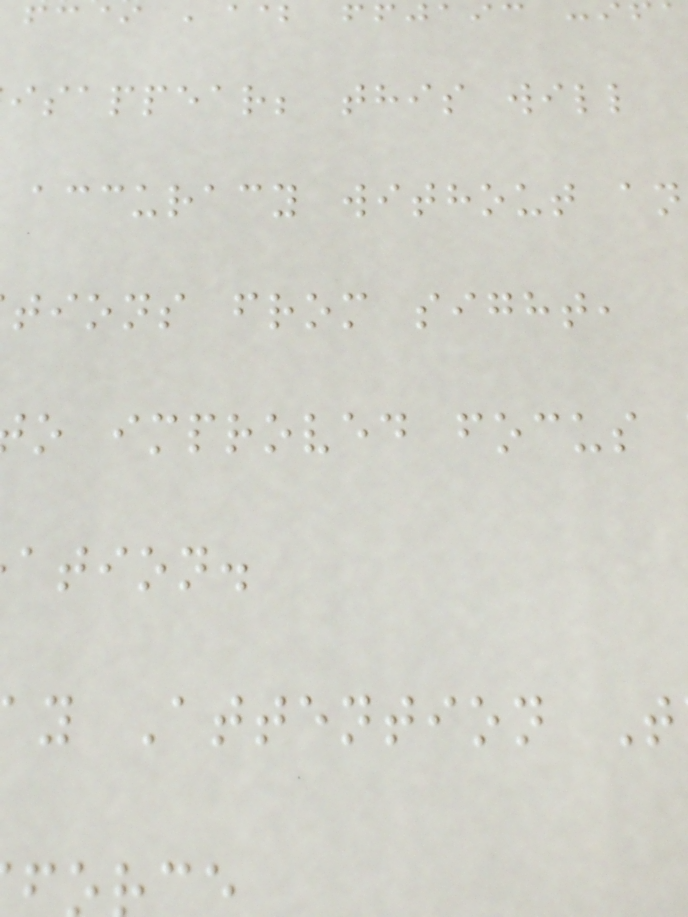isappear; this will
accuracy without an
tions from sight,
o improved focus
ation.
y Attention T
